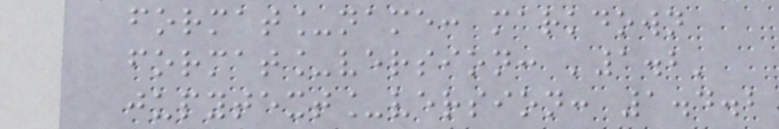format_name: markdown
format_version: '1.2'
jupytext_version: 1.4.2
